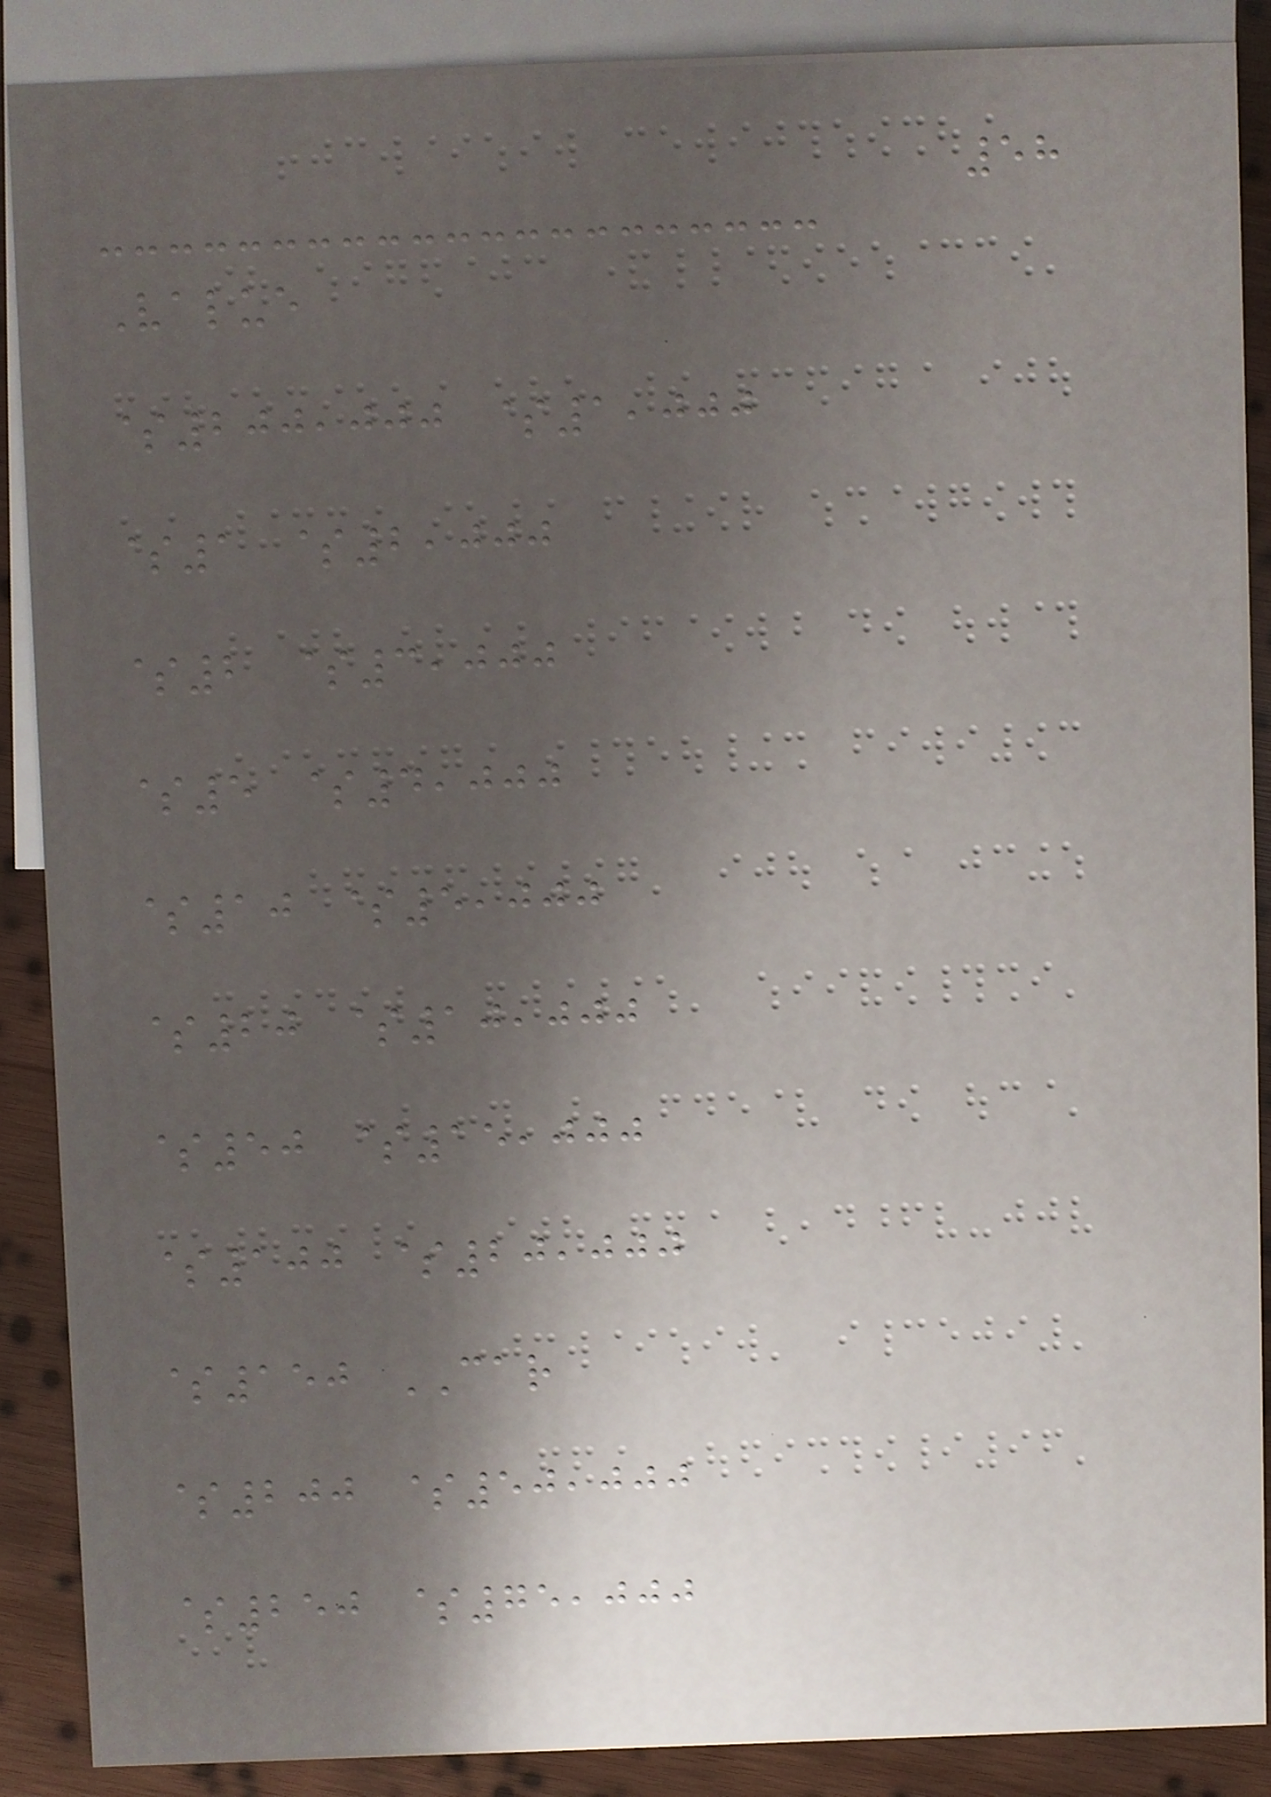58
Value
$200,000 $1,000
$1 $2,000
$2 $3,000
$5 $4,000
$10 $5,000
$20 $10,000
$50 $15,000
$100 $20,000
$150 CAR
$200 $50,000
$250 $75,000
